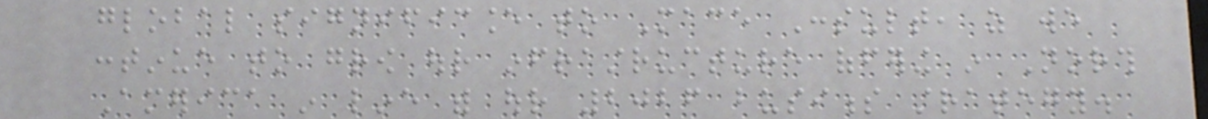global significance to Mace Consult, as we
continue to grow our infrastructure offering in North
America in line with our 2026 business strategy.
